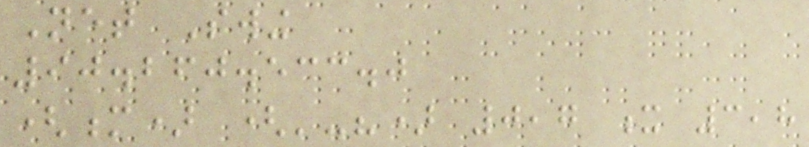Net Swing
90.260.533.0
(m) ('-") 0,7 x 3,8
